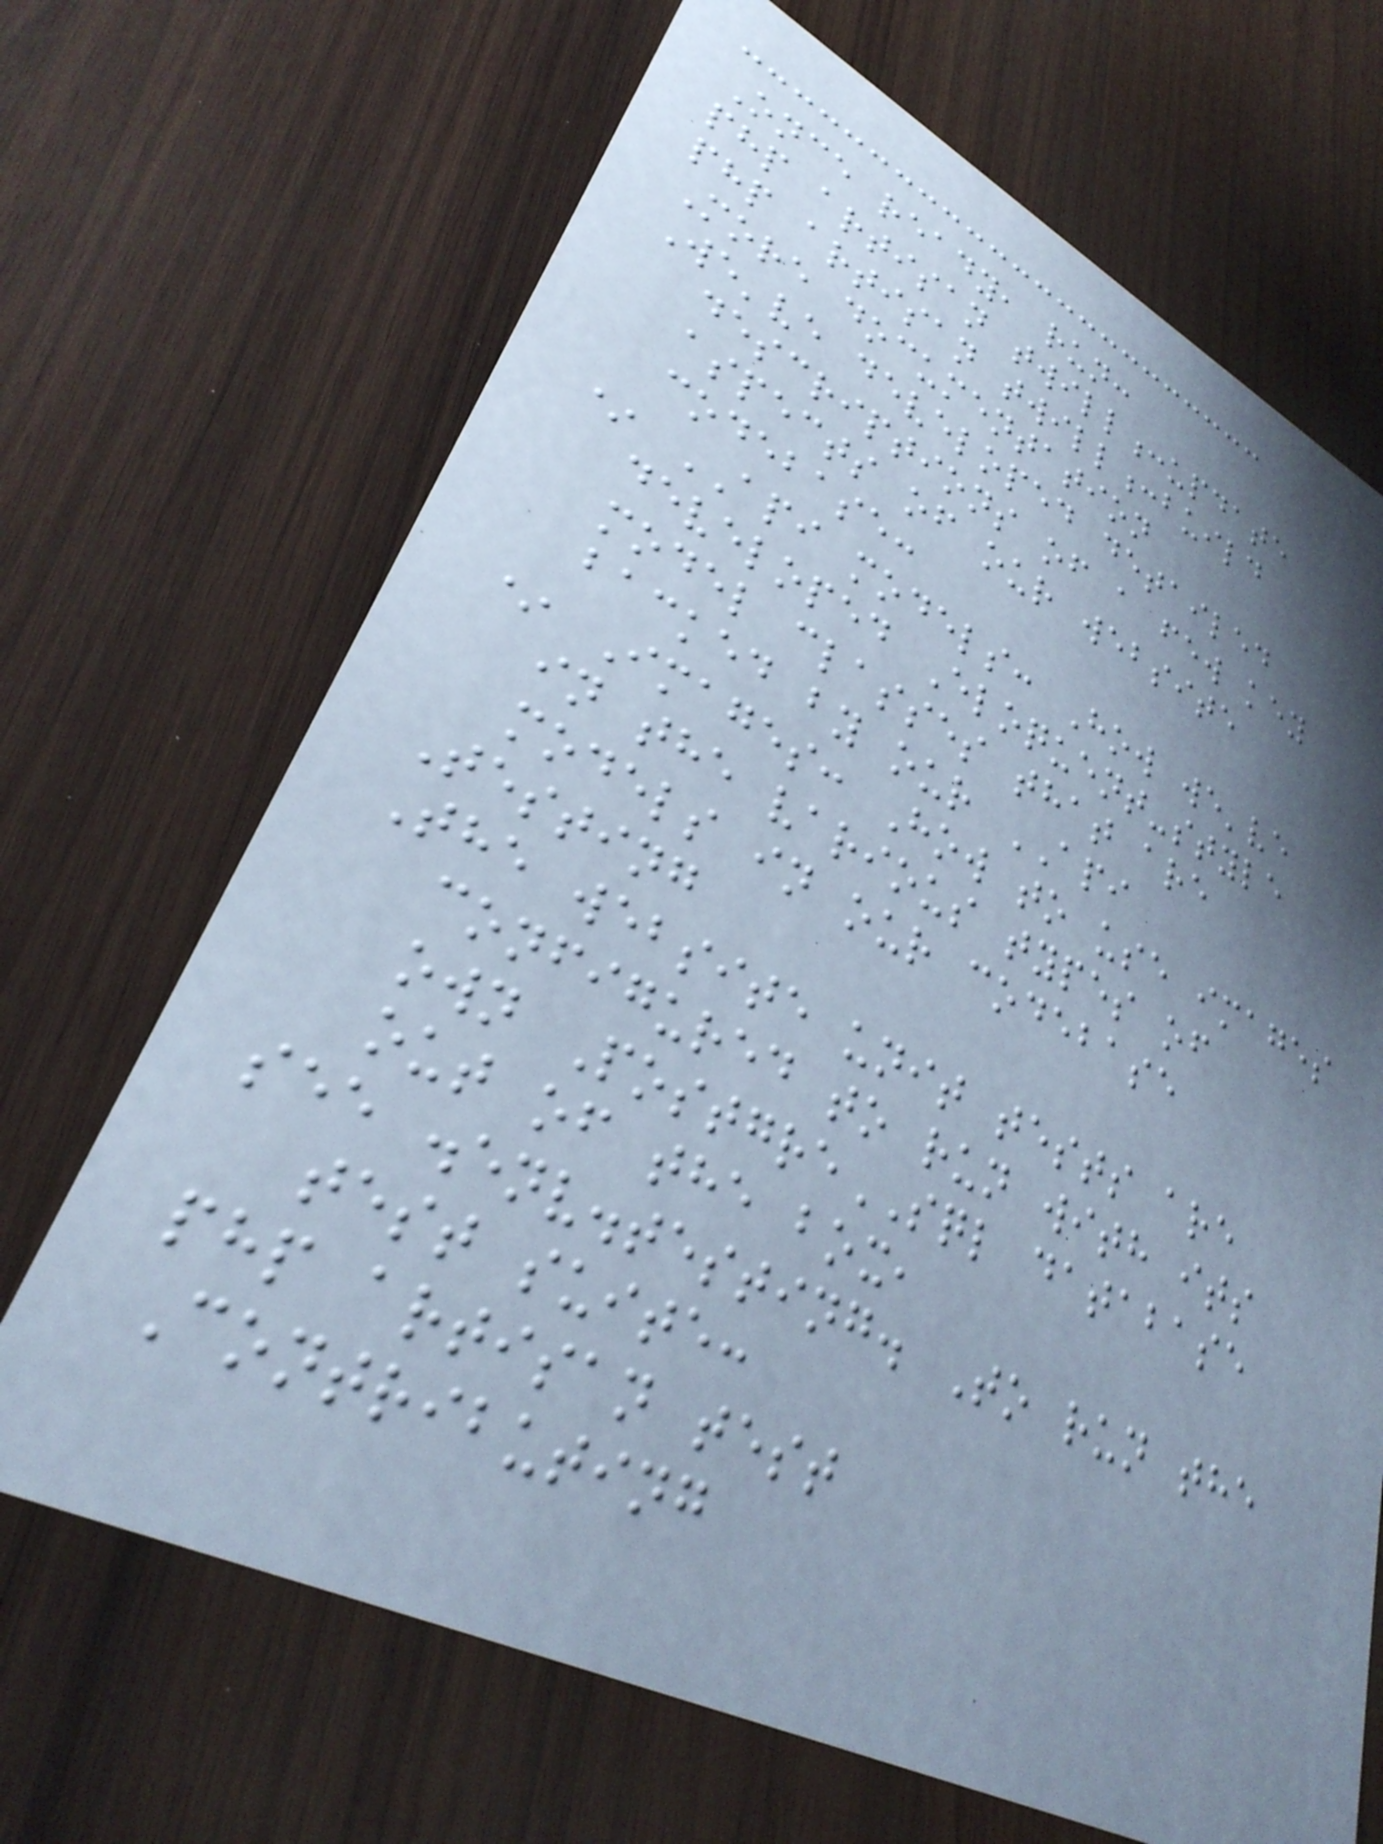Once ready, run:
php artisan twill:update
php artisan twill:build
More documentation
We've developed detailed
descriptions of a few key
aspects of our website
codebase:
* API models: How we've
developed Eloquent-style
model classes that are
backed by our API
* Images: How to use images
in the various types of
models in our codebase
Testing
The website unit tests are
configured to run with its
own PostgreSQL database
out of the box,
see .env.testing. To run the
test suite:
php artisan test
Contributing
